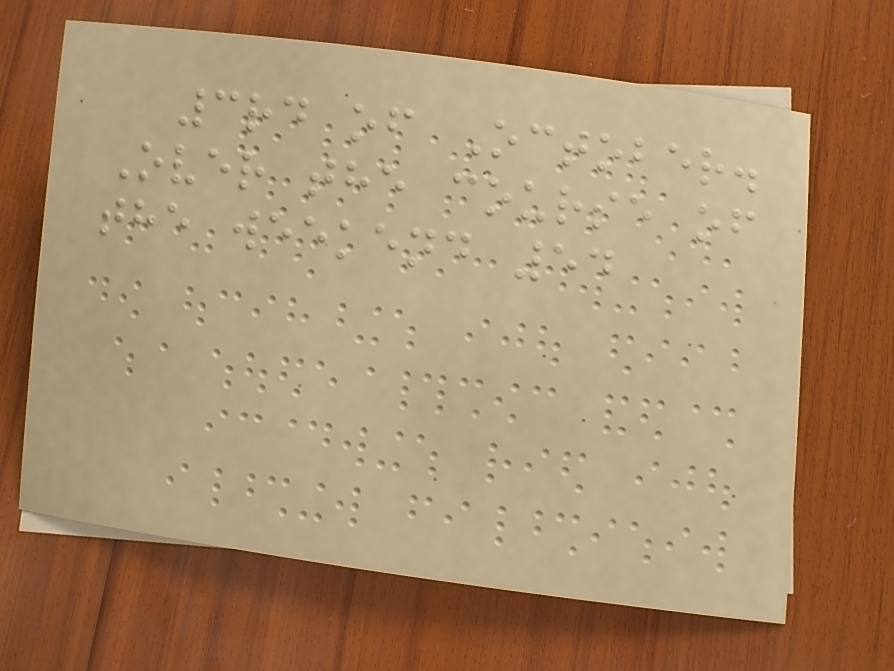3rd of October.
Over the course of
the weekend 54
